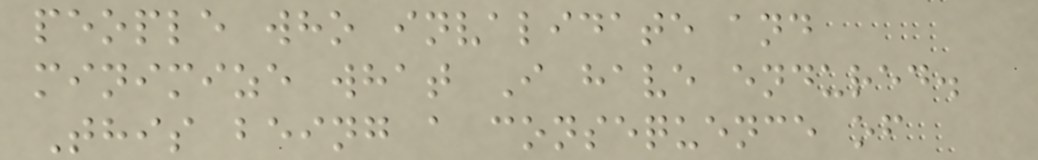people who invalidate and
minimize what I have endured.
This being a consequence of
